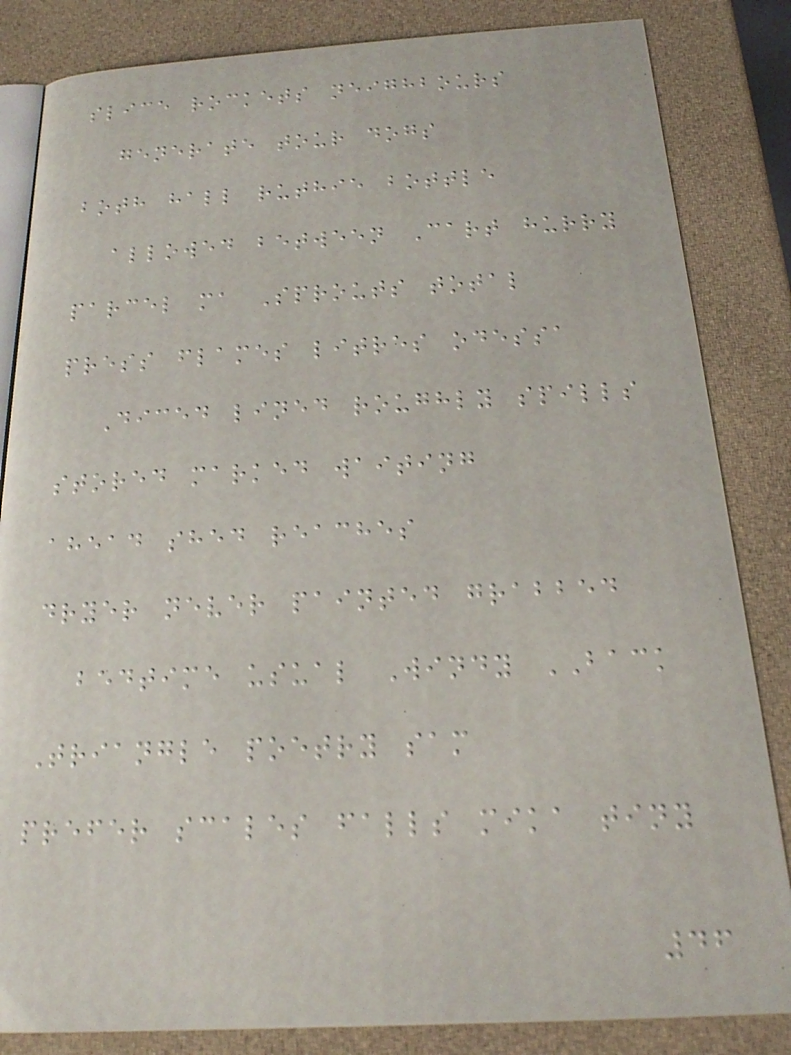slice rockets neighbours
generate tour dogs
both hall ruthie bottle
allowed between Cart hurry
parcel ma Sprouts total
press flames litres odessa
Diced lined roughly spills
stored marked waiting
ahead shed reaches
dryer never painted grabbed
bedtime usual Windy BACK
Triangle poetry sam
prefer scales falls mika tiny
46
